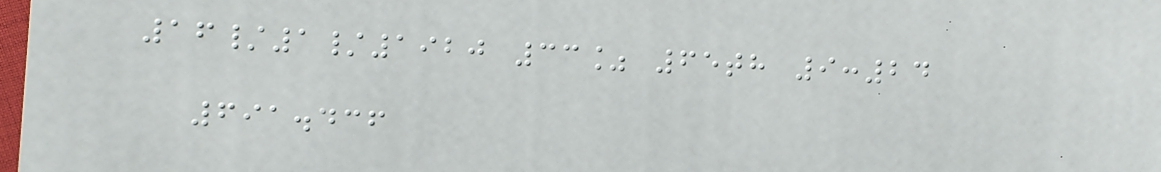16/1/1920 33% 65th 9:24
691.436
